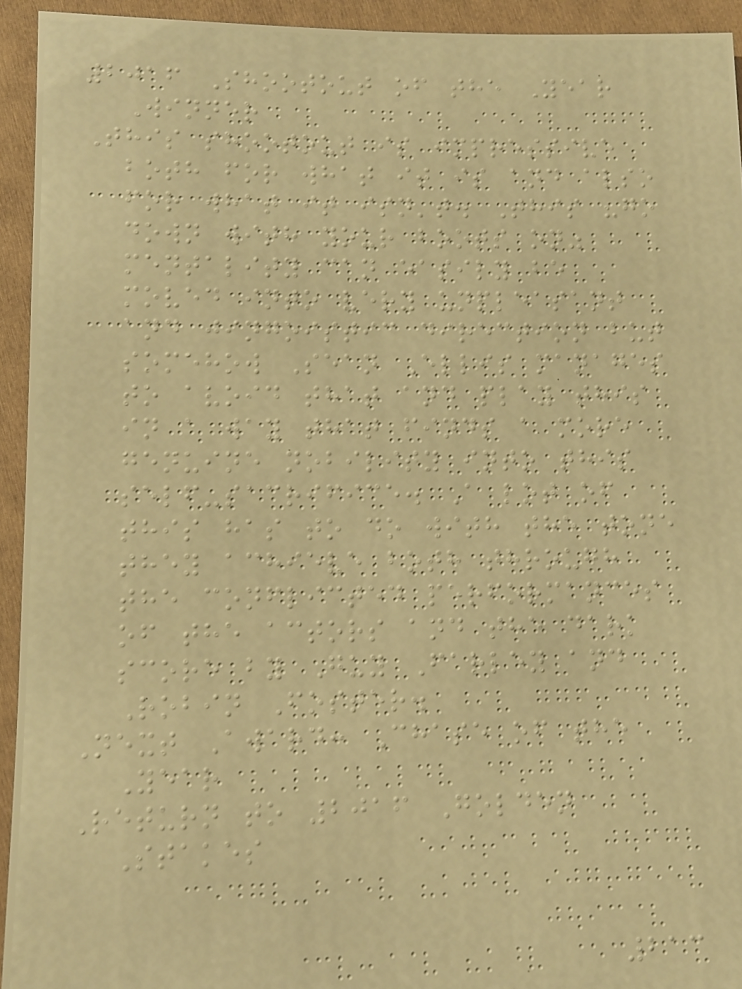2016 Shootout of the Year
Winner
This shootout is impressive
both for what it is and also
for what it isn't. This "go
down with your boots on"
mentality can easily be
moved into very unpleasant
and jingoistic direction but
somehow Sean Ellis manages
to avoid that and play this
in a way that finds a more
genuine nobility into this
self-sacrifice. A lot of
this has to do with the tone
they achieve both through
the conflicted performances
of the actors and the dark
score by Guy Farley and
Robin Foster.
Next Award: Chase of the
Year
Return to 2016 Golden
Stakes
213
